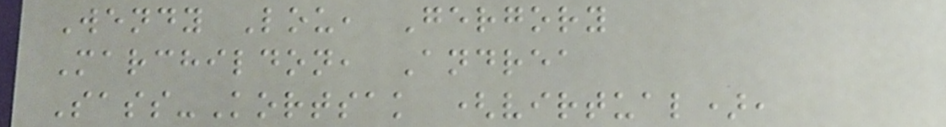Wendy Lou, Gergory
Marchildon, Andrea
Sass-Kortsak (virtual),
